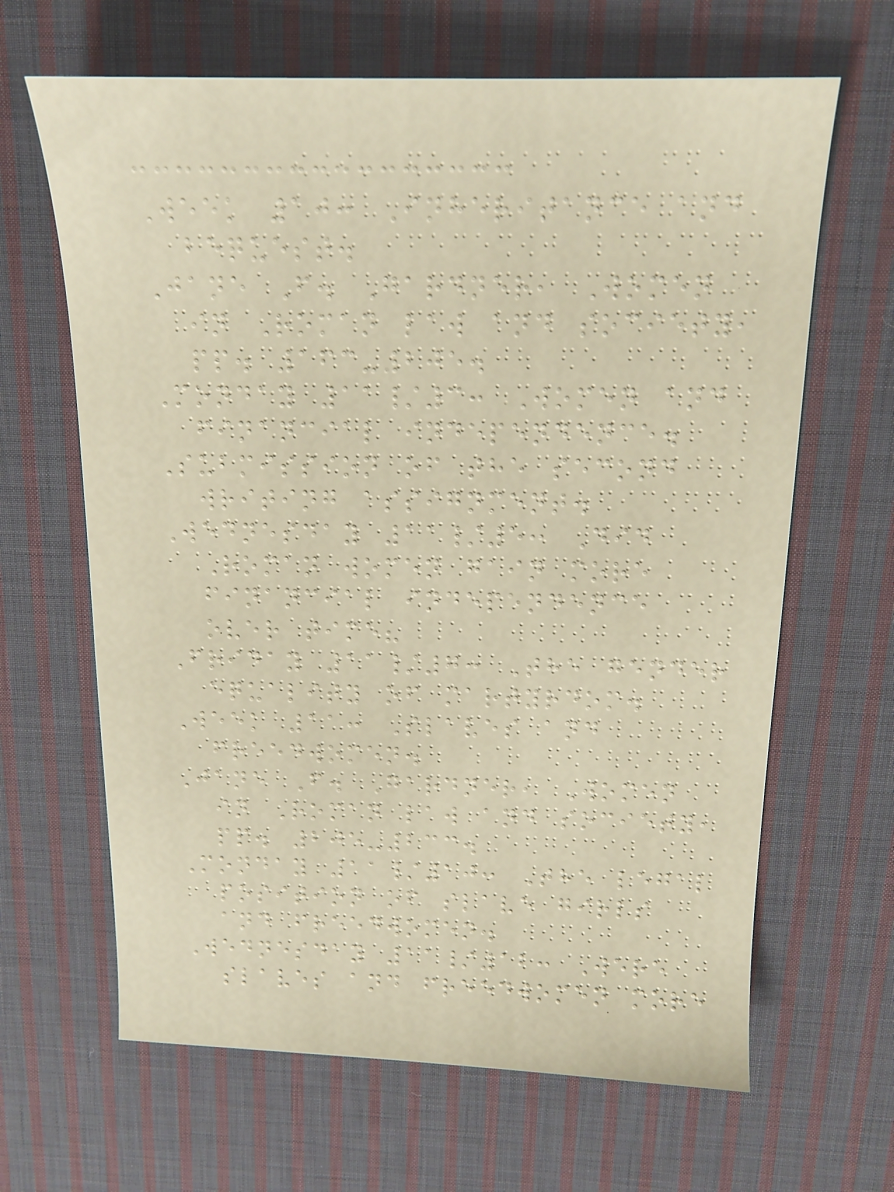Week 10: Inheritance and
bequest.
Jane F. Gardner, Women
in Roman law and society,
pp. 163-205.
Monday 11/3: Women and
financial independence.
Submission of the second
writing assignment.
Wednesday 11/5: Did
Roman women gain more
financial independence
over time?
Friday 11/7: The gender
equality of martyrdom.
Week 11: Slaves and
freedwomen.
Jane F. Gardner, Women
in Roman law and society,
pp. 205-233.
Monday 11/10: The legal
position of slave girls
and freedwomen.
Wednesday 11/12: Were
slaves and freedwomen more
